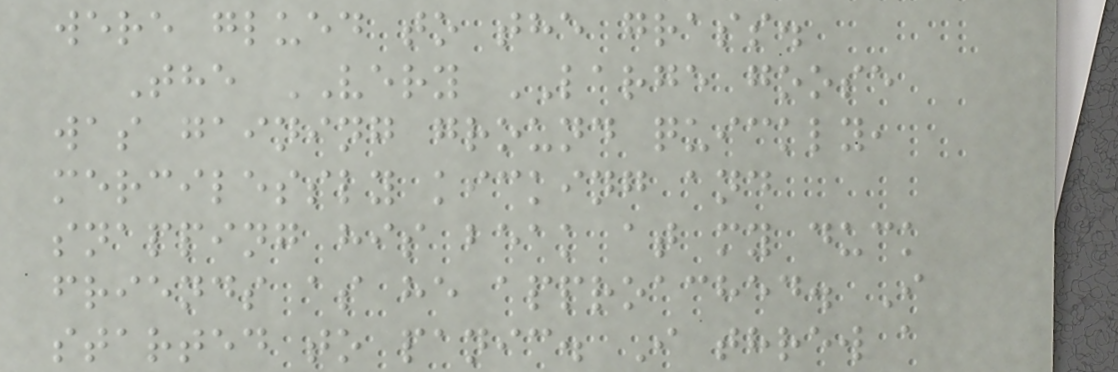were glued to the grass.
The VERY LARGE goose
was gaining ground quickly,
mercilessly kicking and
snapping his beak at my duck
friends as he approached. I
started to panic. I threw a
